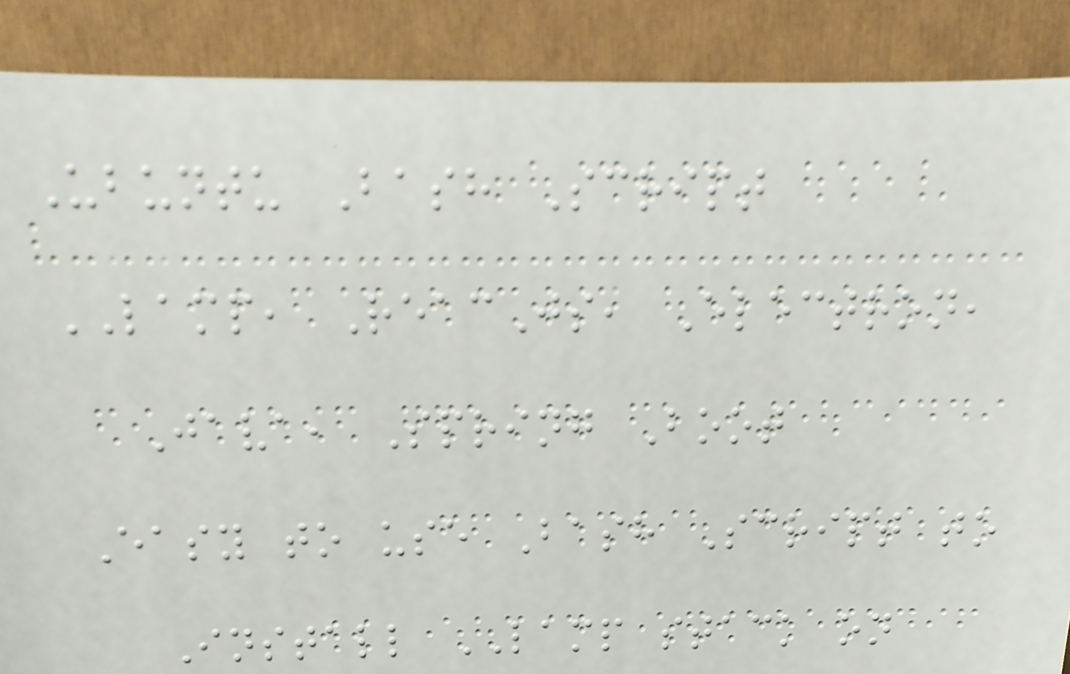Ubuntu Bash Script
LAMP, ReacJs, Electron,
Java, Spring Boot
Easy to use Bash Script to
Install LAMP stack on
